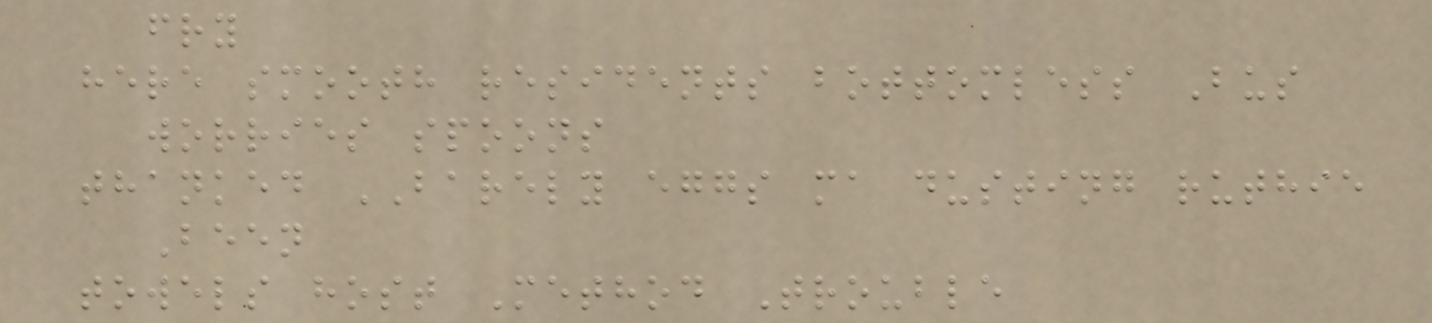fry
here smooth residents bottomless Bus
worries spoons
thanked BARELY eggs ma dusting ruthie
Been
towels host Method Trouble
